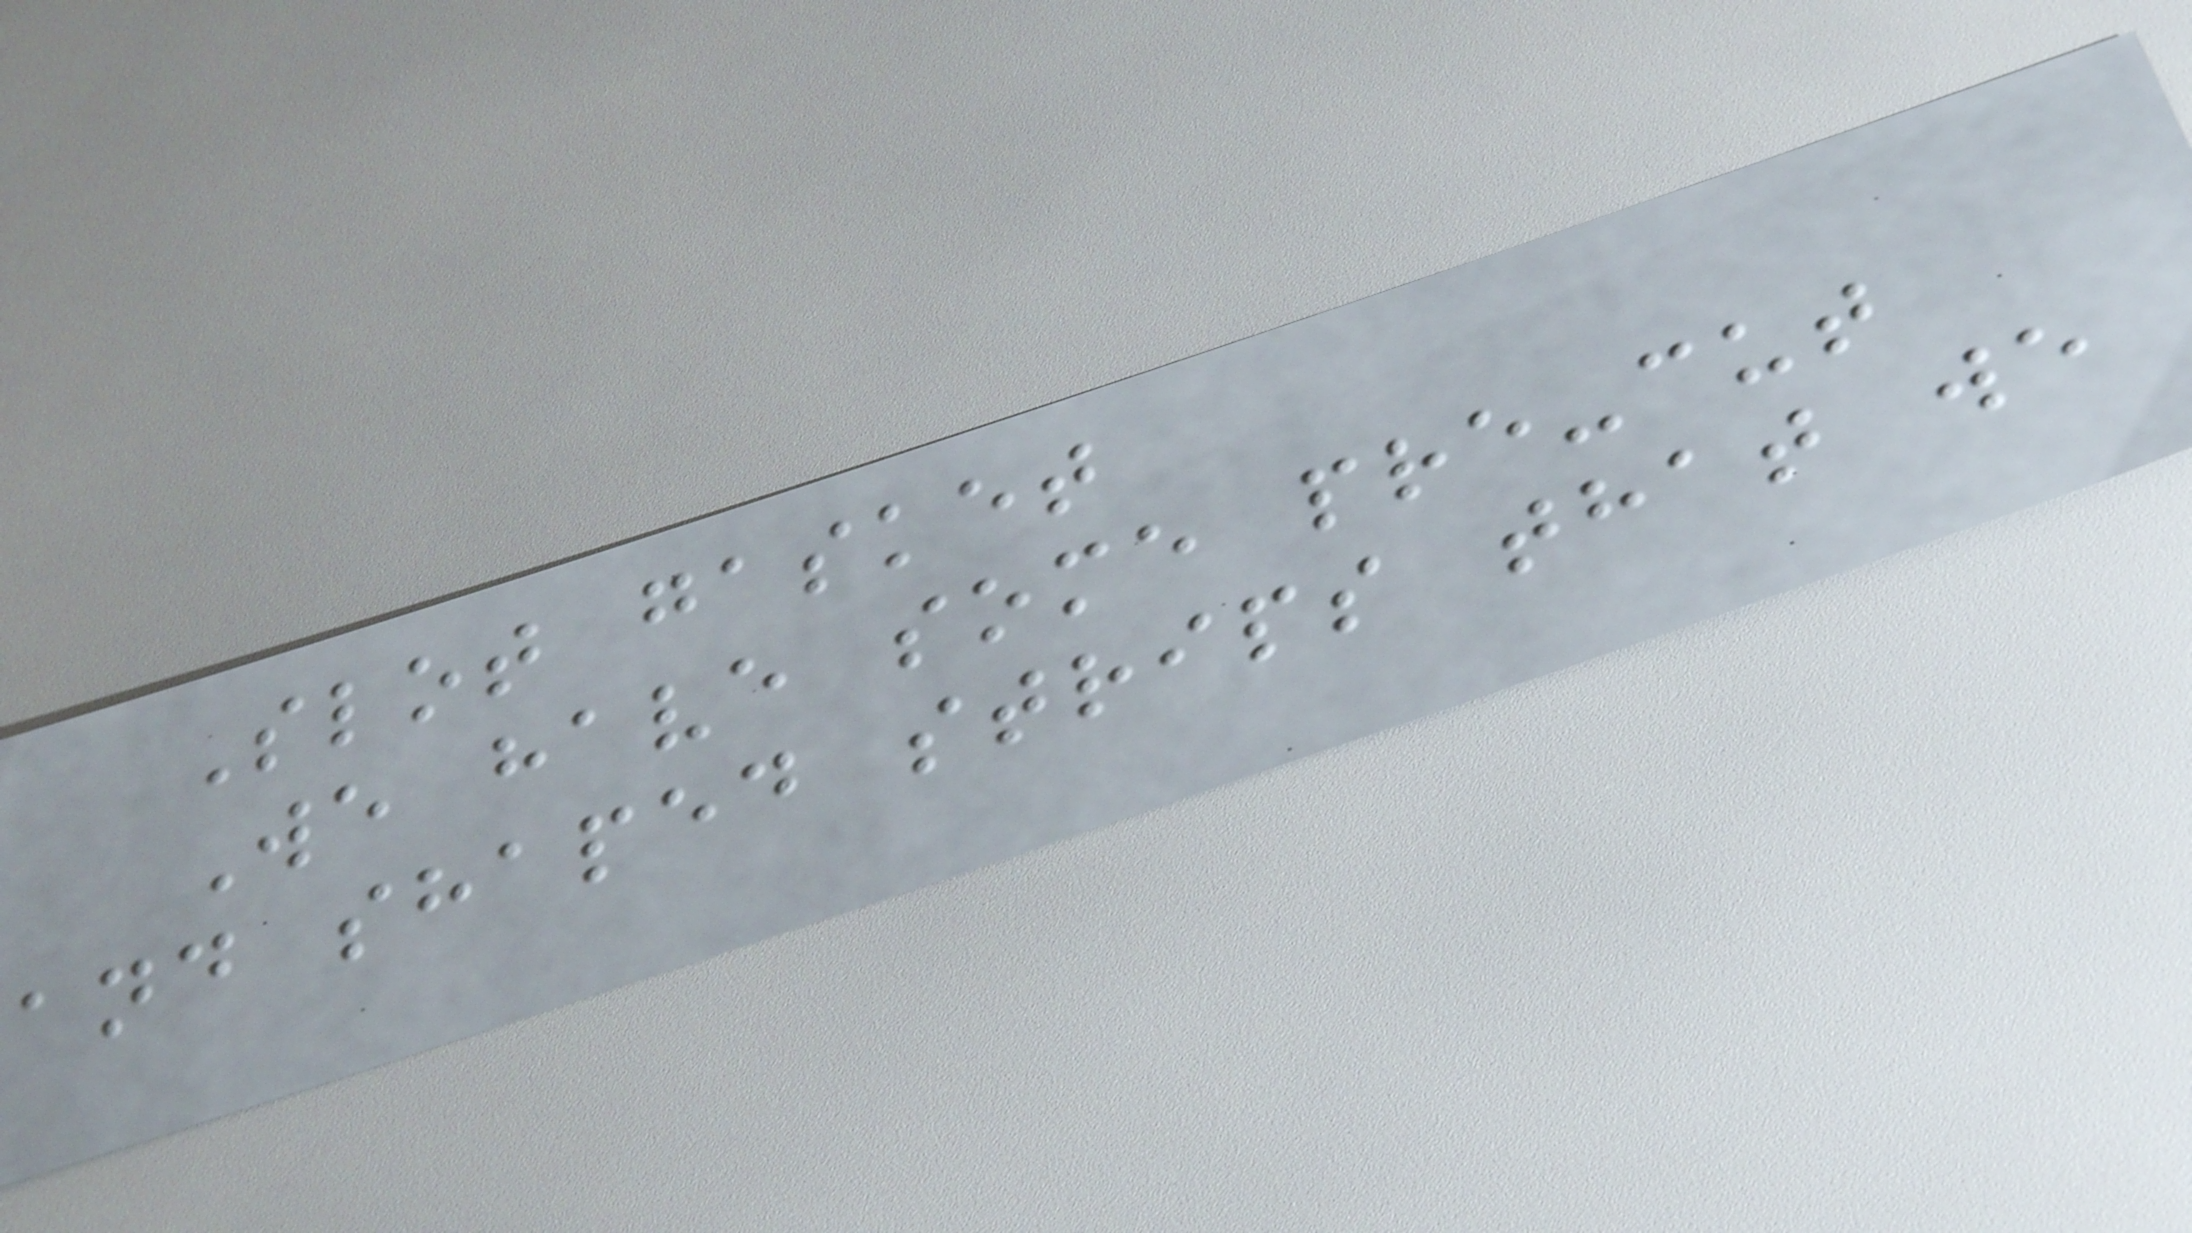Slot gasket
We have some pre-cut
and shaped strips that we
